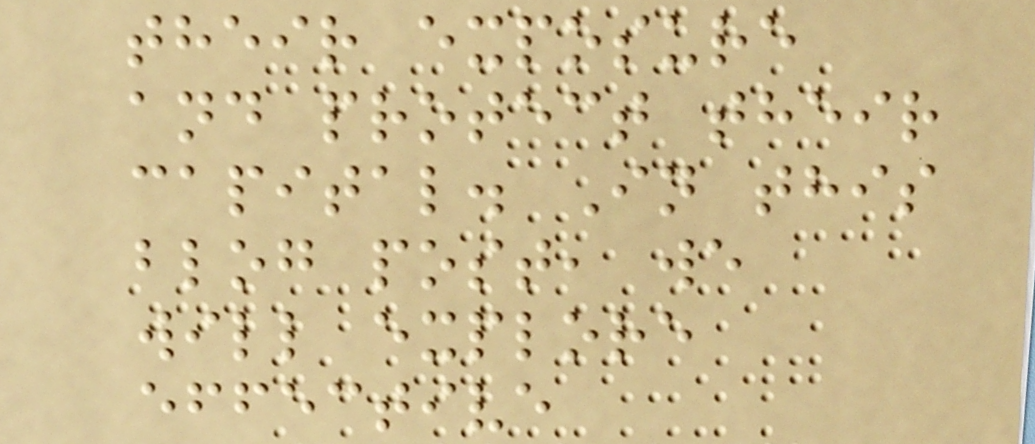their exposure
and protect their
capital. In this
blog post, we
will explore
effective
